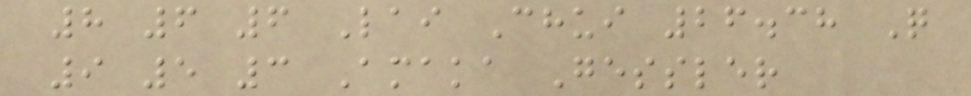8 6 6 Lai Chui 26.38 Q
9 5 3 Amaka Gessler
